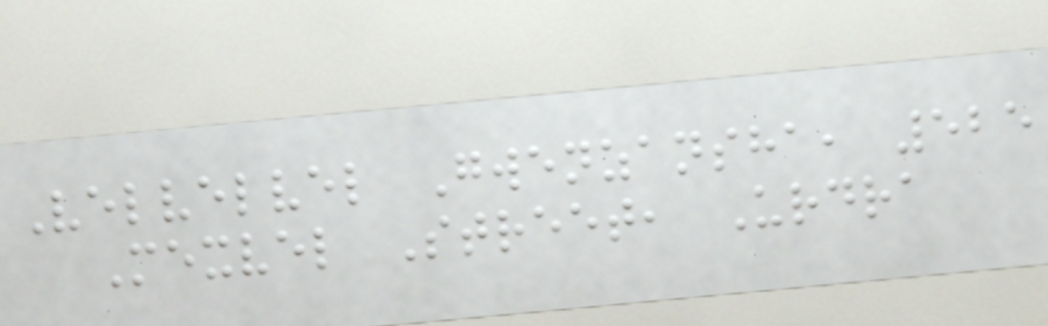Velvelvel Gwenzansha, 525
Mexvel Street, Urdra
